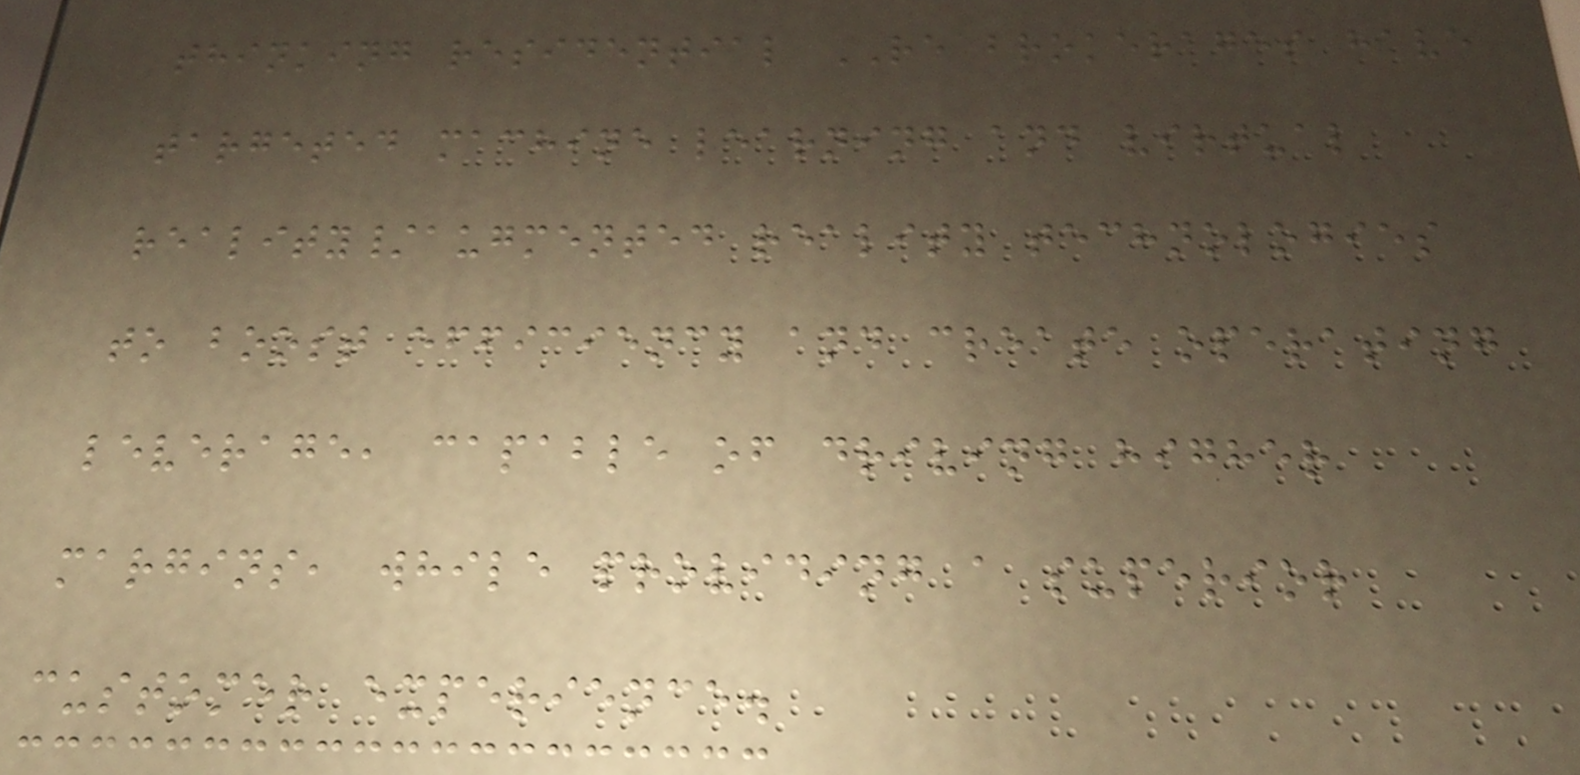thinking residential RE brokerages have
targeted machine learning and virtual
reality/augmented reality technologies
to boost efficiency and create operating
leverage, capable of driving higher
margins, while providing a superior
customer experience.
